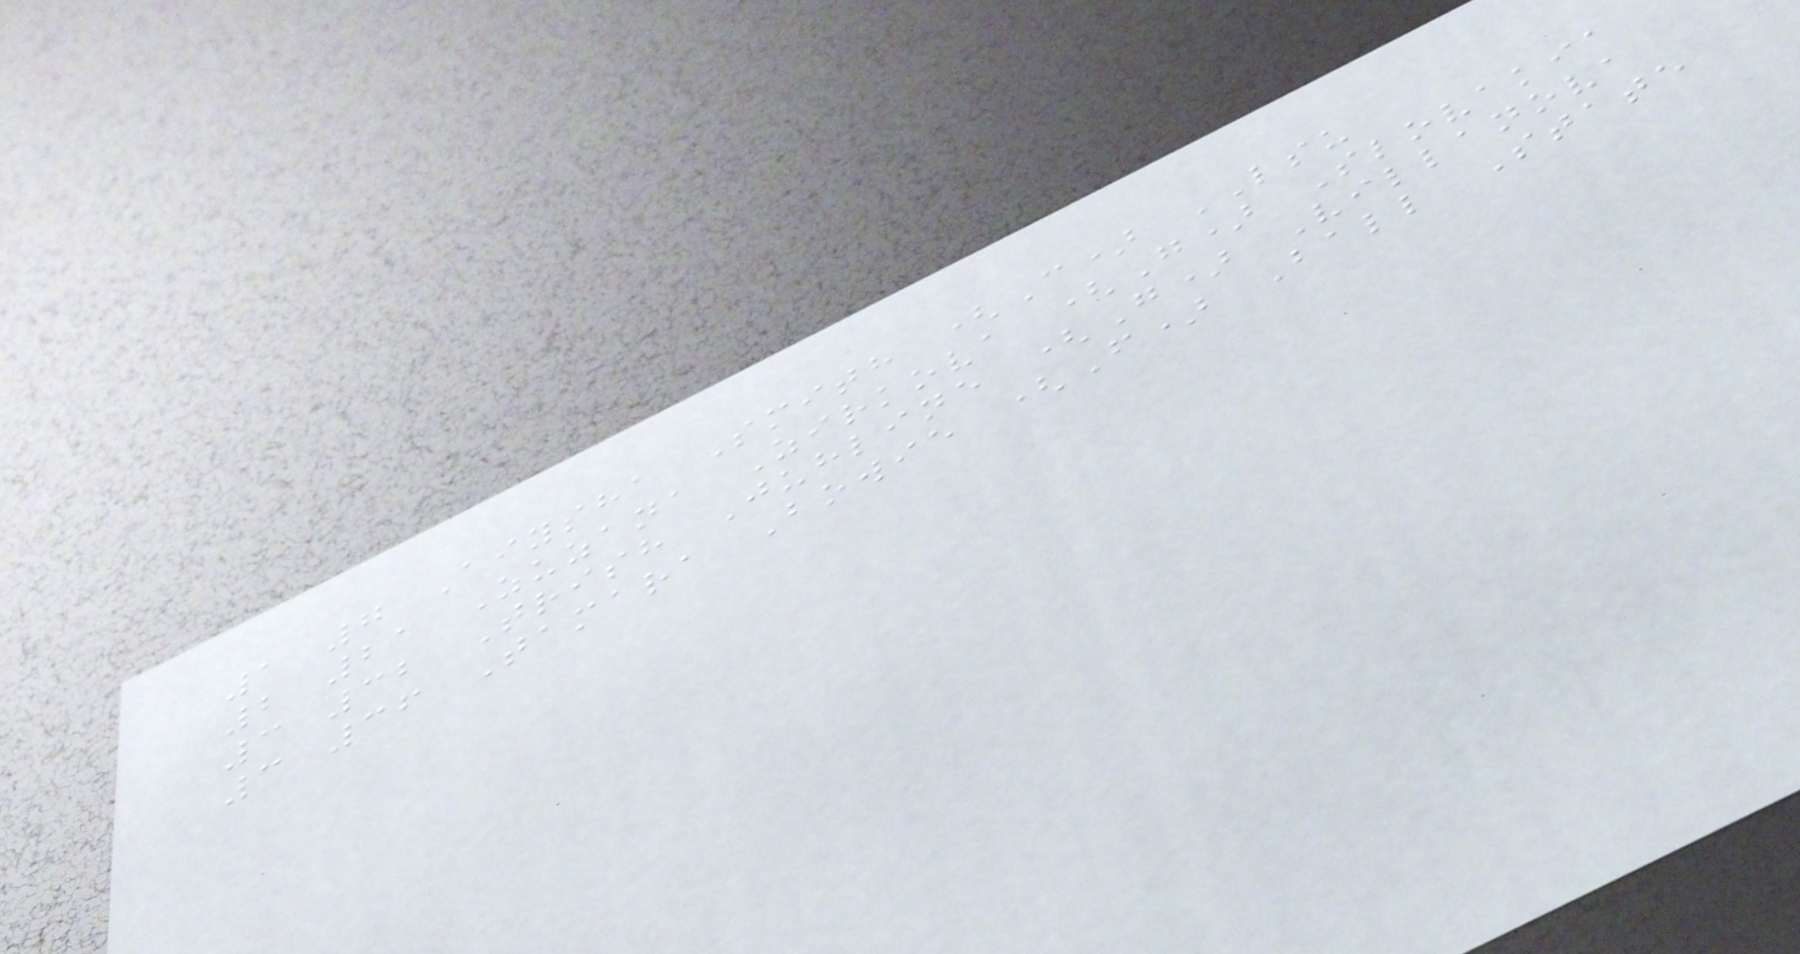1 7 Aiysha Smith (C) LSU
2 21 Zuzana Zirkova (G) Slovakia
3 32 Trish Juhline (G) Villanova
3 36 Tamara Bowie (F) Ball State
